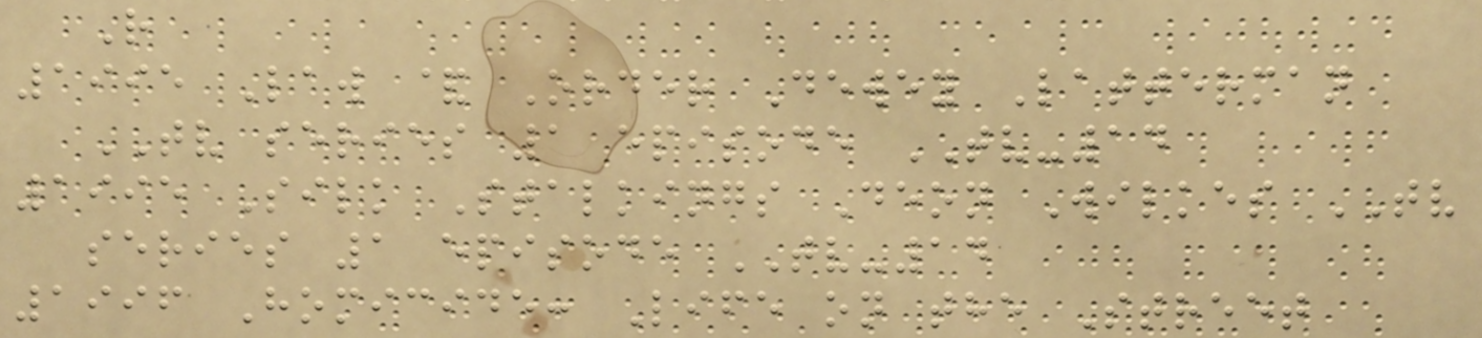R
1995 Law & Order Dewey Latterman
TV series 1 episode TV-14
1995 Silk Stalkings Deon Wilkes TV
series 1 episode TV-14
1996 Homicide: Life on the Street
